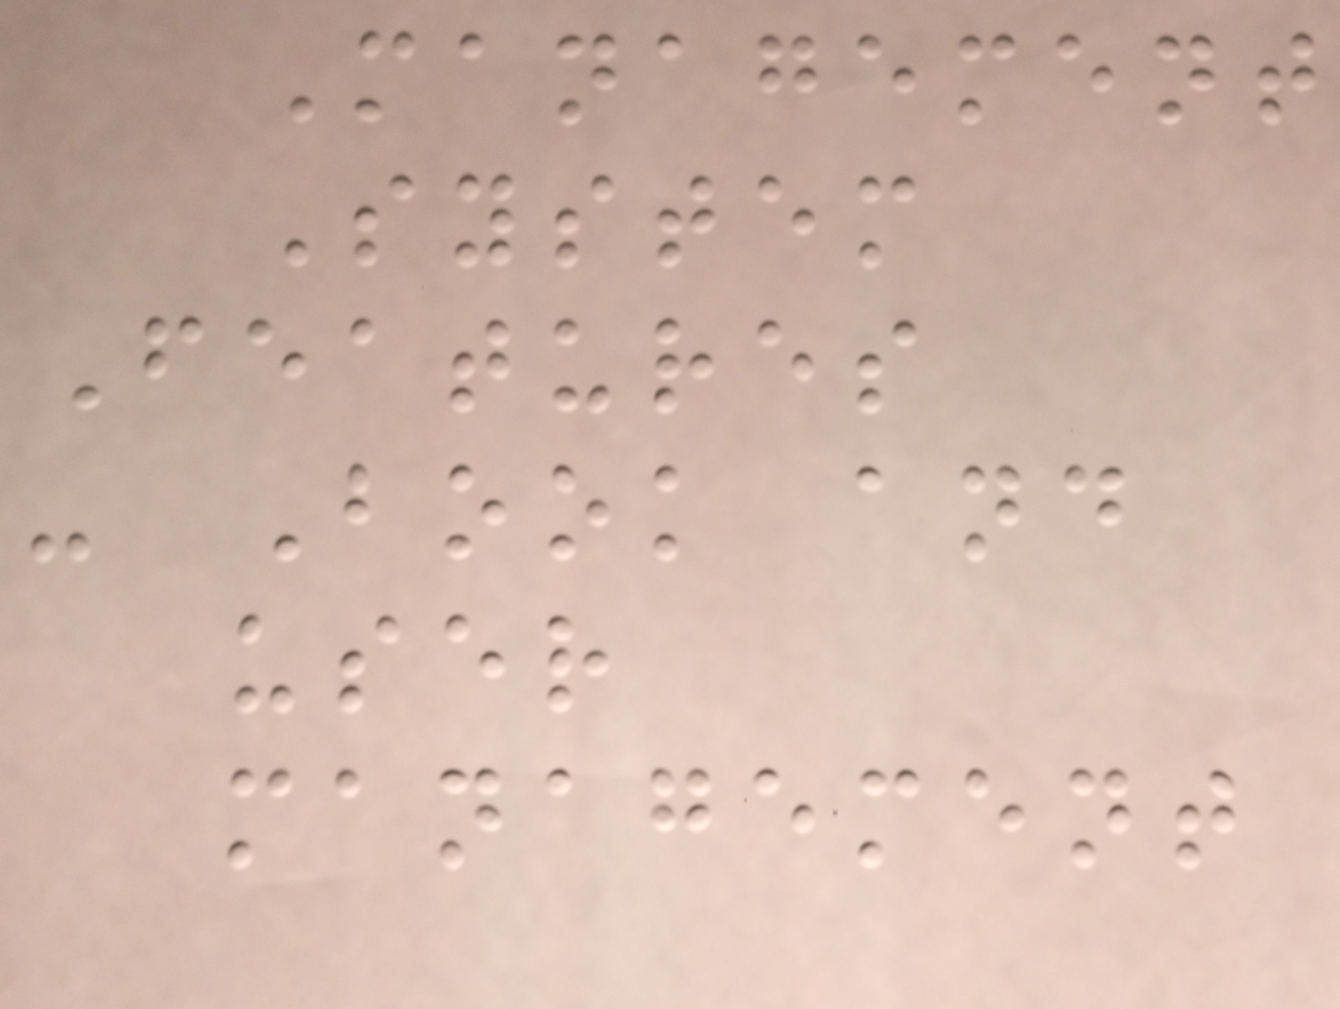Management
System
Features
- Book and
user
management
